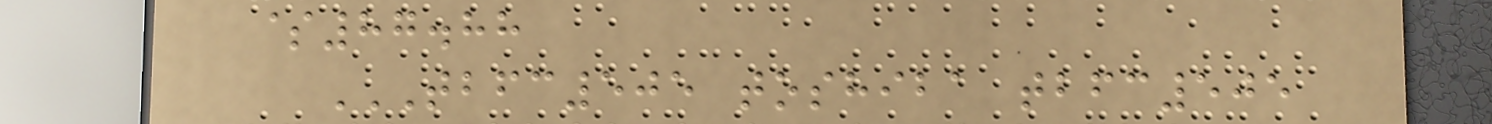$87.88
TBFC505 TOSHIBA TBFC505
